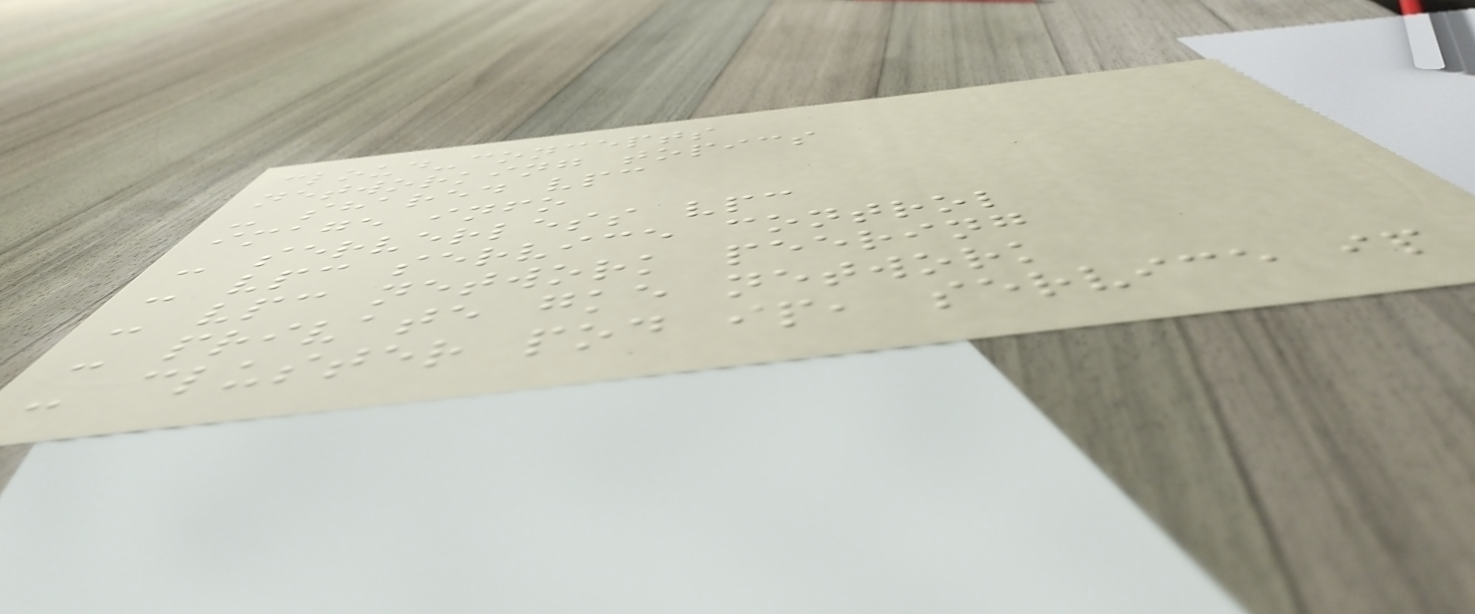cloud-concepts
networking topics
- shared vpc
image info
- serverless vpc
- vpc service control
- vpc network peering
- private gke network
- cluster pod ip, service ip
